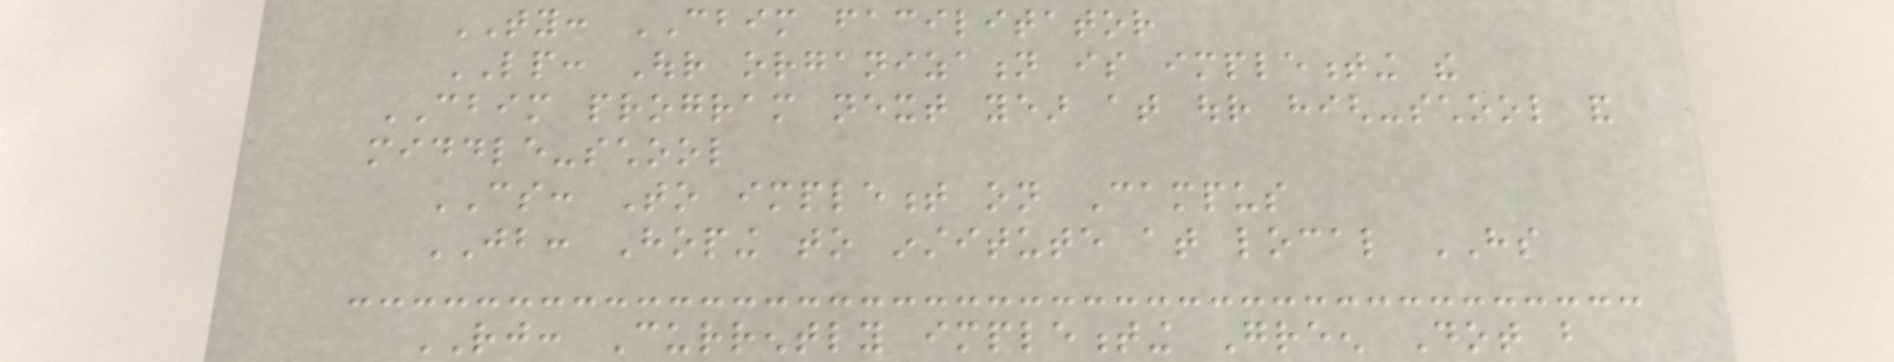TY: CBIM facilitator
LP: Our organization is implementing the
CBIM program next year at our high-school and
middle-school
CS: To implement on Campus
JB: Hoping to institute at local HS
RJ: Currently implementing Green Dot but
